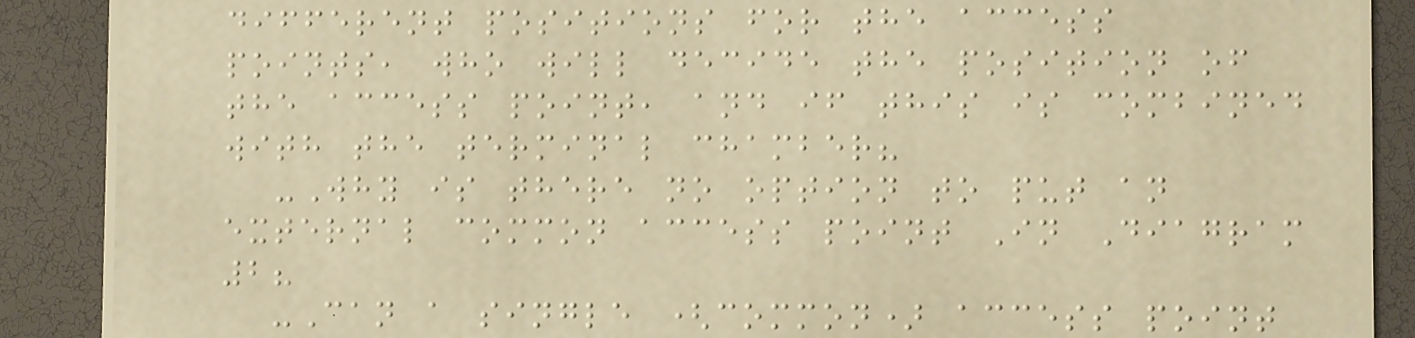different positions for the access
points, who will decide the position of
the access point, and if this is combined
with the terminal chamber?
-Why is there no option to put an
external common access point In Diagram
2?
-Can a single (common) access point
